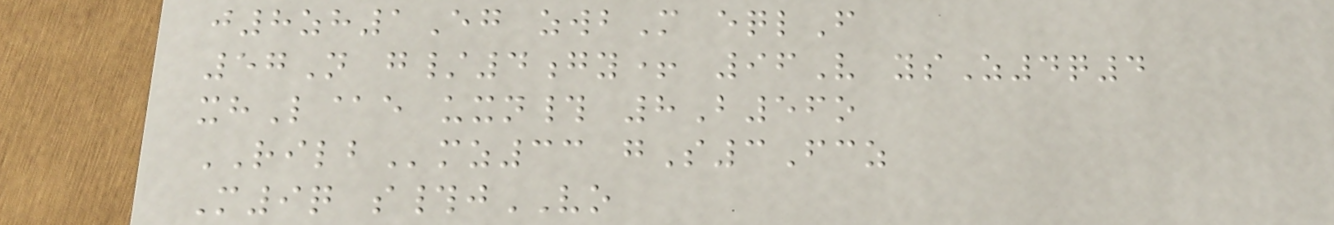j8zh1Eg zwbM eqlF
57N g/4gy+ 96V ysZ4q4
xhL@e uxn# 8B56o
RILBmz33 gS3Fcz
M9q s#jVO
